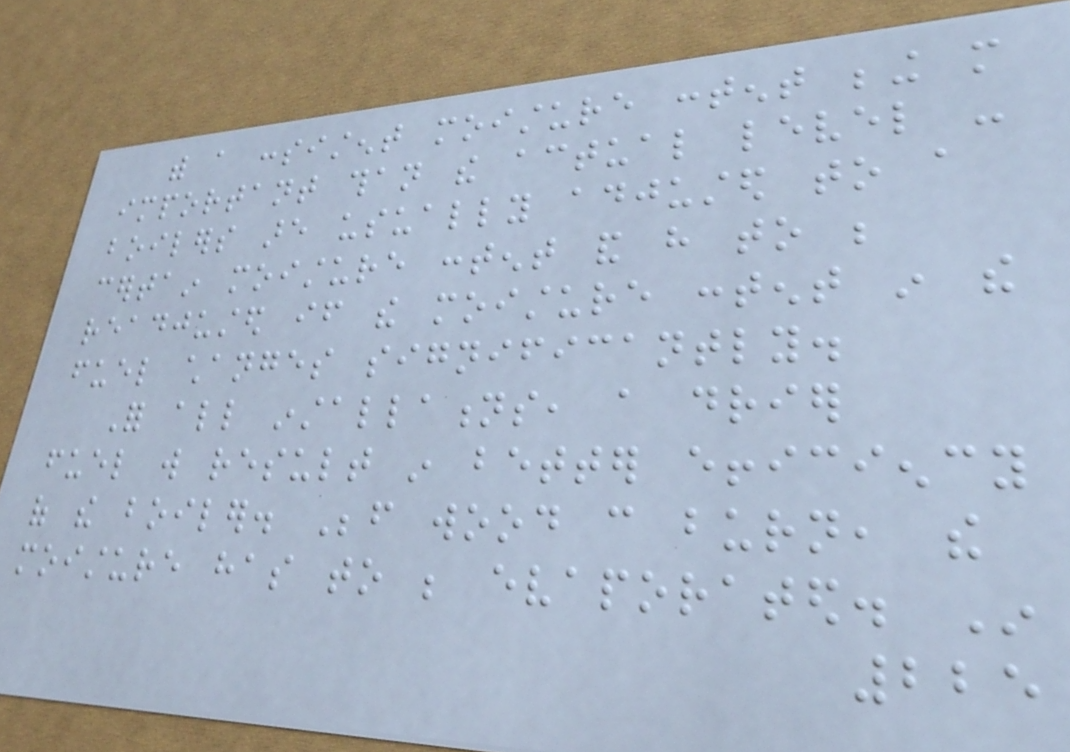with a consistent moisture content being more
important than the actual level -
boilers are usually adjusted to a
certain moisture content and have to be
readjusted if the moisture content in the
fuel changes significantly.
For all installations, a drier
fuel will result in better efficiency
of the boiler. Before wood can burn, the
moisture has to be evaporated. In
225
